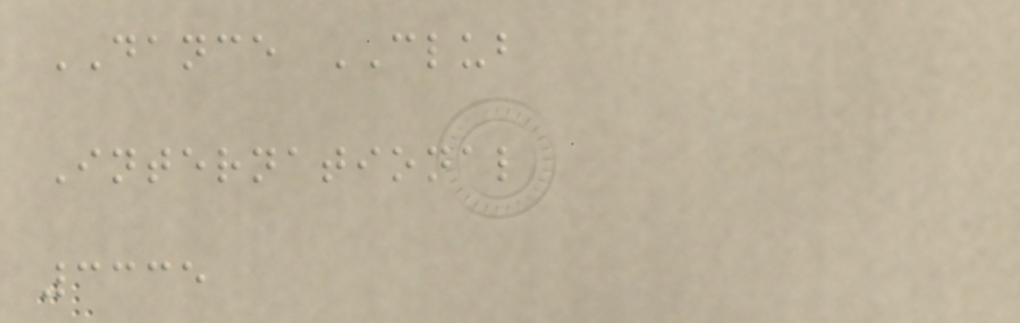DANCE CLUB
International
3335
